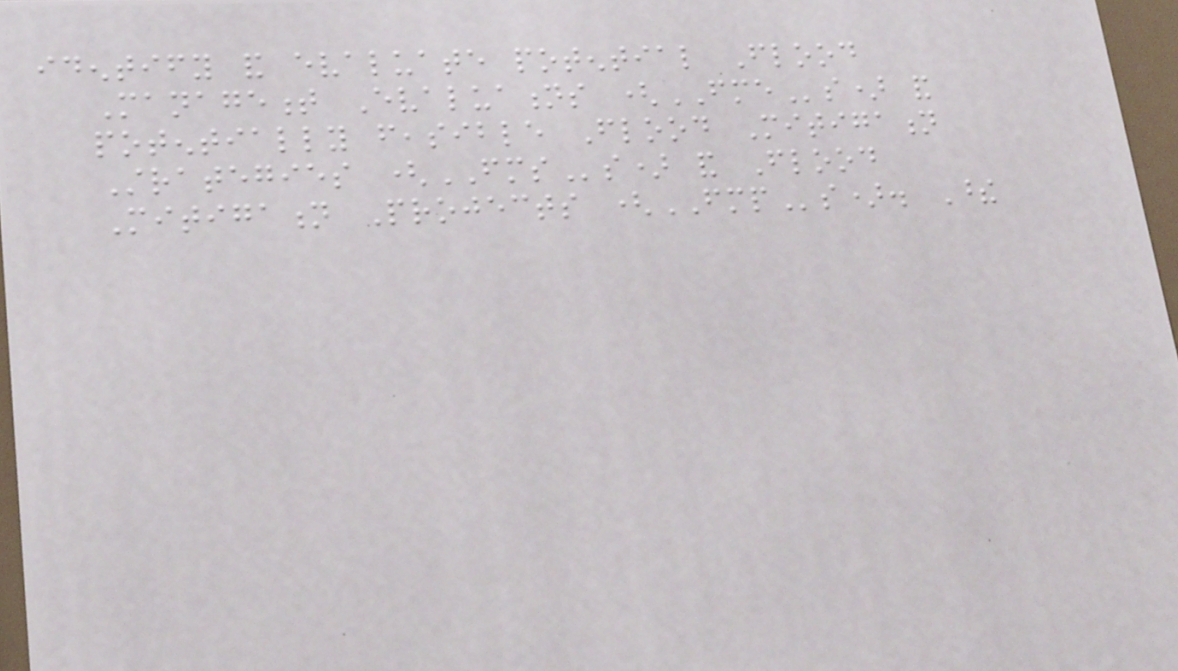identify and evaluate potential Flood
Management Evaluations (FMEs) and
potentially feasible Flood Mitigation
Strategies (FMSs) and Flood
Mitigation Projects (FMPs). These
